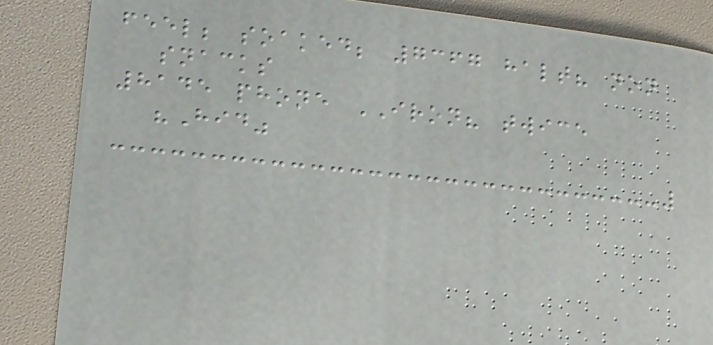feel; soaked; 7367 halt? non
snacks
8145 phone IRON? twice
"Hid"
